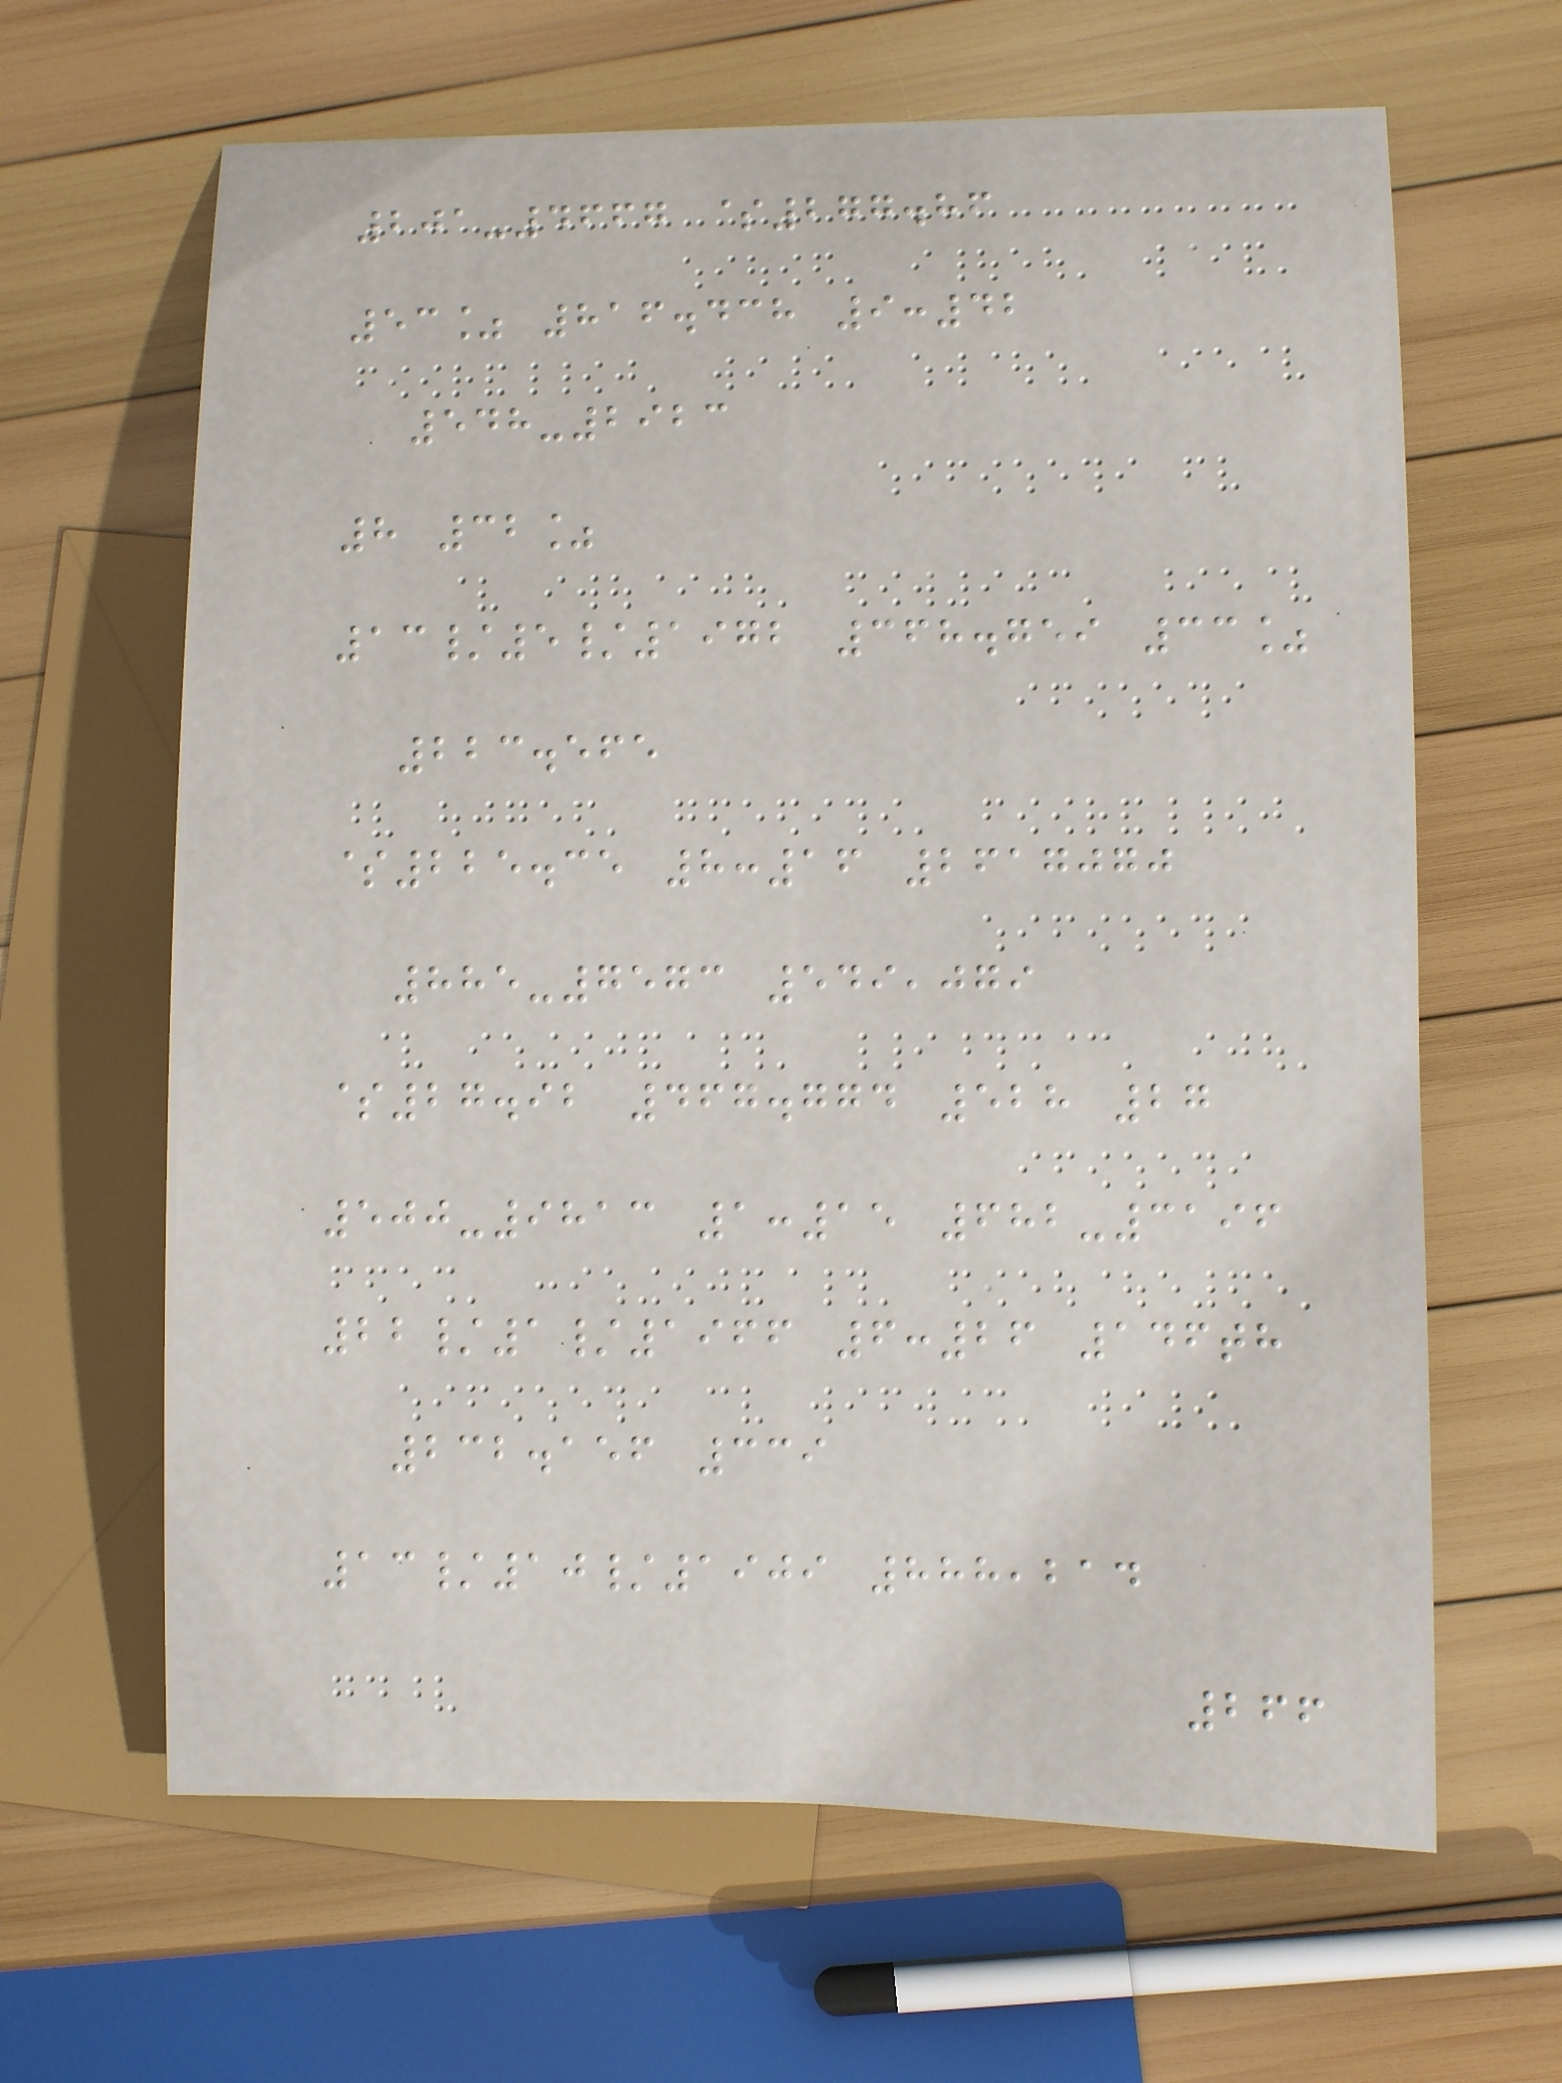201-4667 $277.86
53% 816.438 9:42
548-2923
8 32%
13/5/1972 368.759 33%
223.565
$225.35 8:16 2617070
885-7573 549,079
$27.92 467.774 528 27
500-9813 1:15 682-3196
22/1/1966 6:26 146th
232.156 339
13/10/1909 888,214
266
